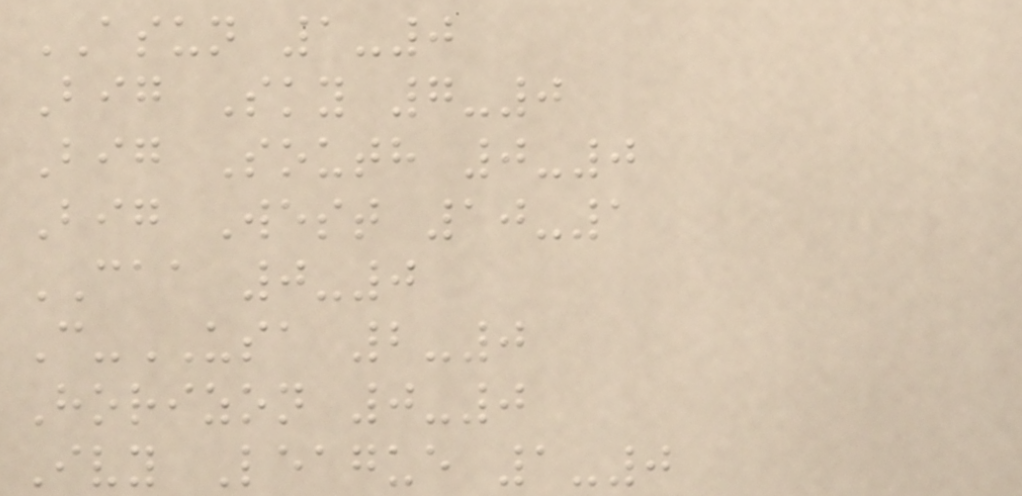ASUN 1-0
Big Sky 7-0
Big South 0-0
Big West 10-1
CAA 0-0
C-USA 2-0
Horizon 0-0
Ivy League 1-0
